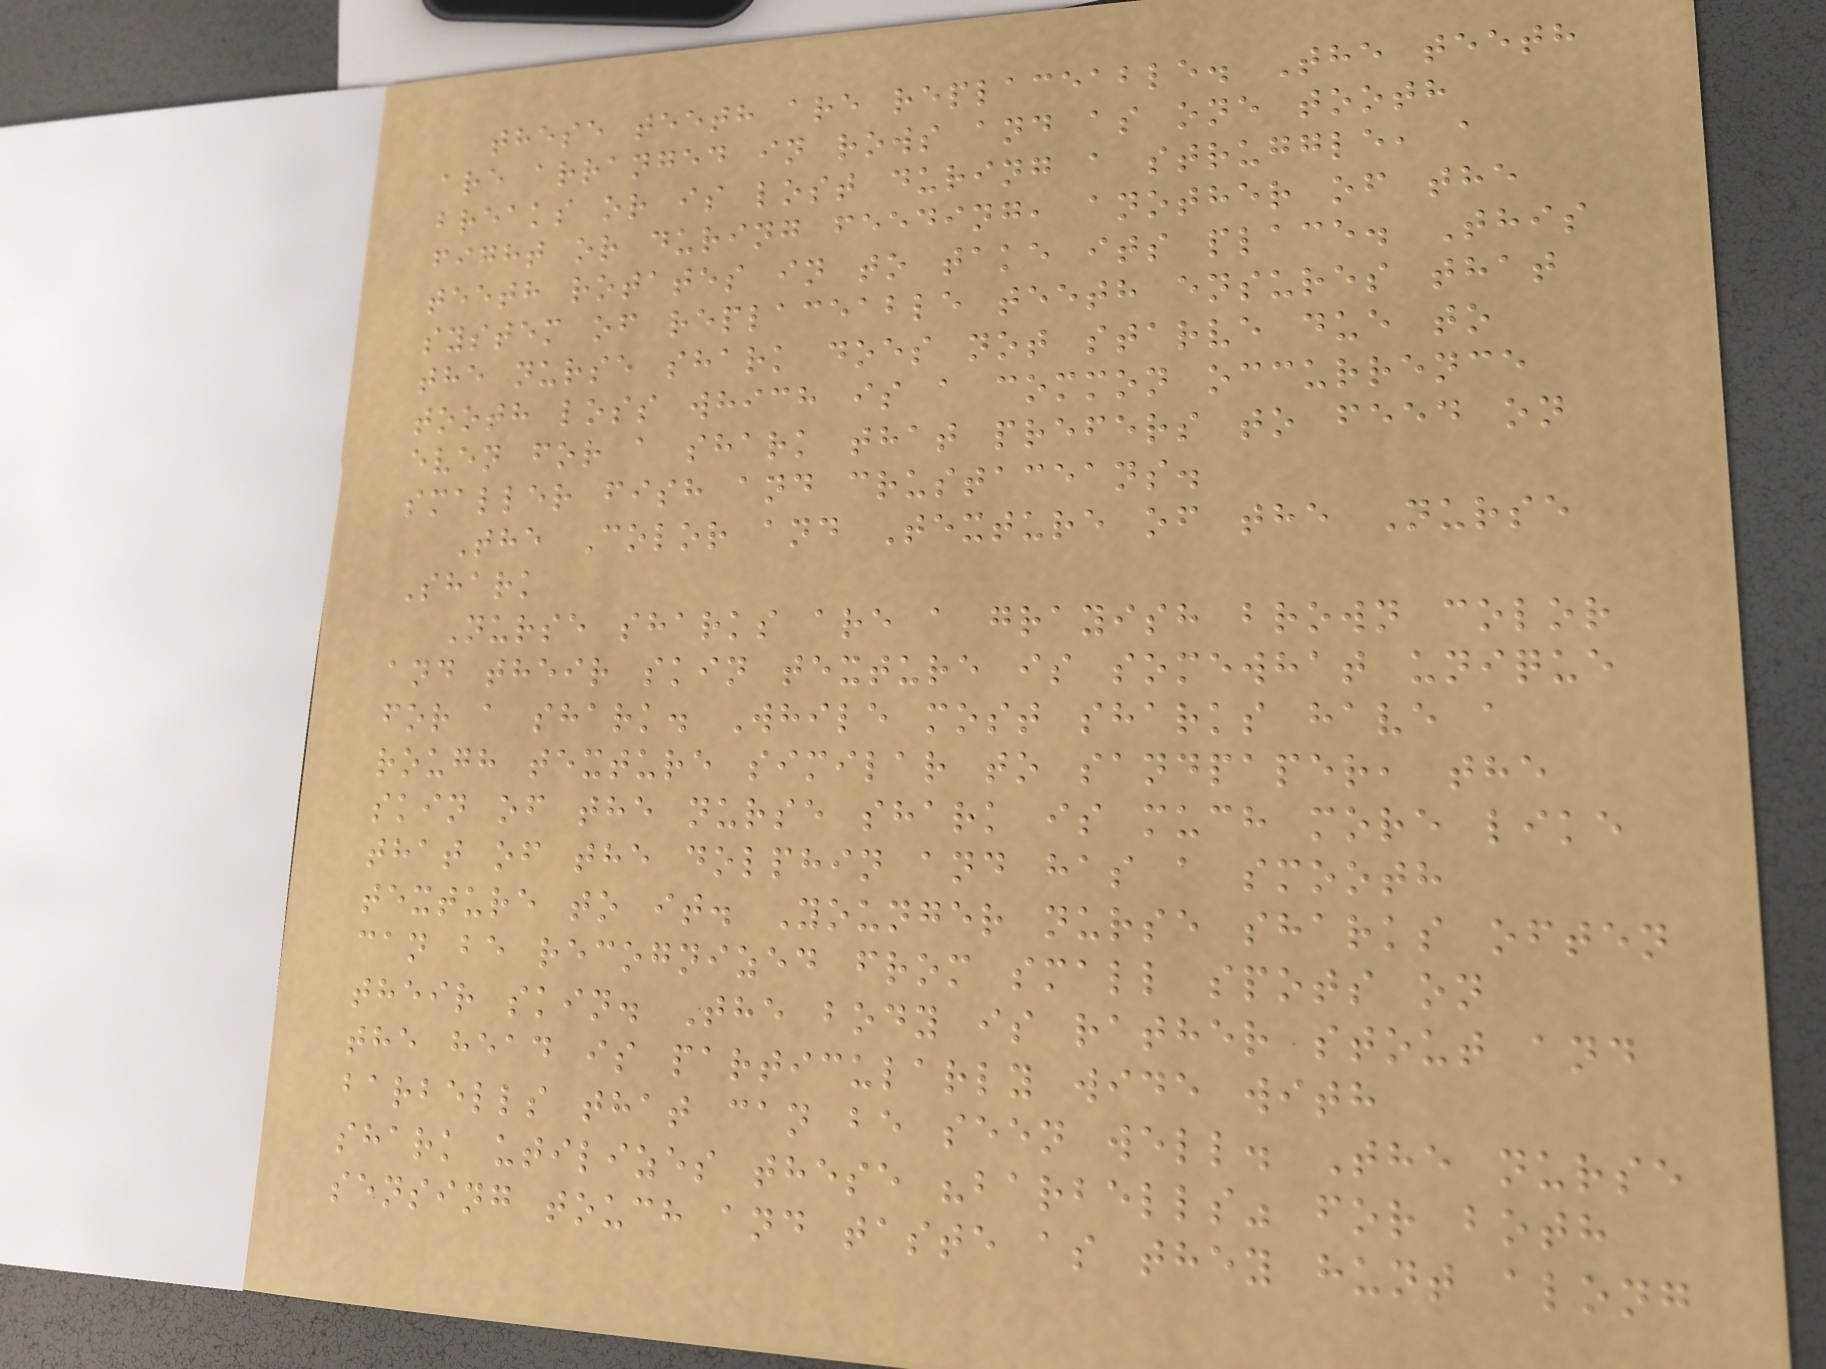these teeth are replaceable. The teeth
are arranged in rows and as one tooth
breaks or is lost during a struggle, a
fight or during feeding, another of the
teeth rotates in to take its place. This
system of replaceable teeth ensures that
the nurse shark does not starve due to
tooth loss which is a common occurrence
even for a shark that prefers to feed on
smaller fish and crustaceans.
The Color and Texture of the Nurse
Shark
Nurse sharks are a grayish brown color
and their skin texture is somewhat unique
for a shark. While most sharks have a
rough texture similar to sandpaper, the
skin of the nurse shark is much more like
that of the dolphin and has a smooth
texture to it. Younger nurse sharks often
can be recognized from small spots on
their skin. The body is rather stout and
the head is particularly wide with
barbells that can be seen well. The nurse
shark utilizes these "barbells" for both
sensing touch and taste as they hunt along
